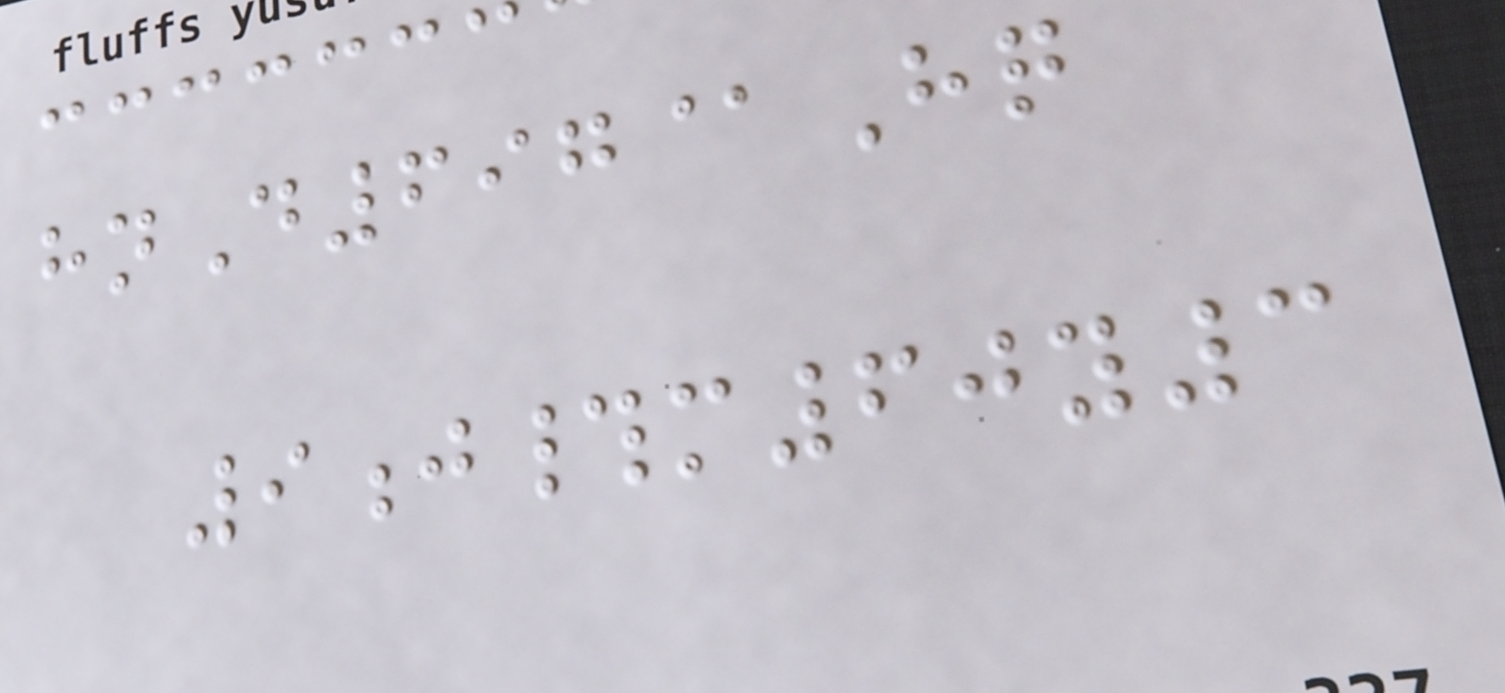hnD697@Hq
9j#m60y3
